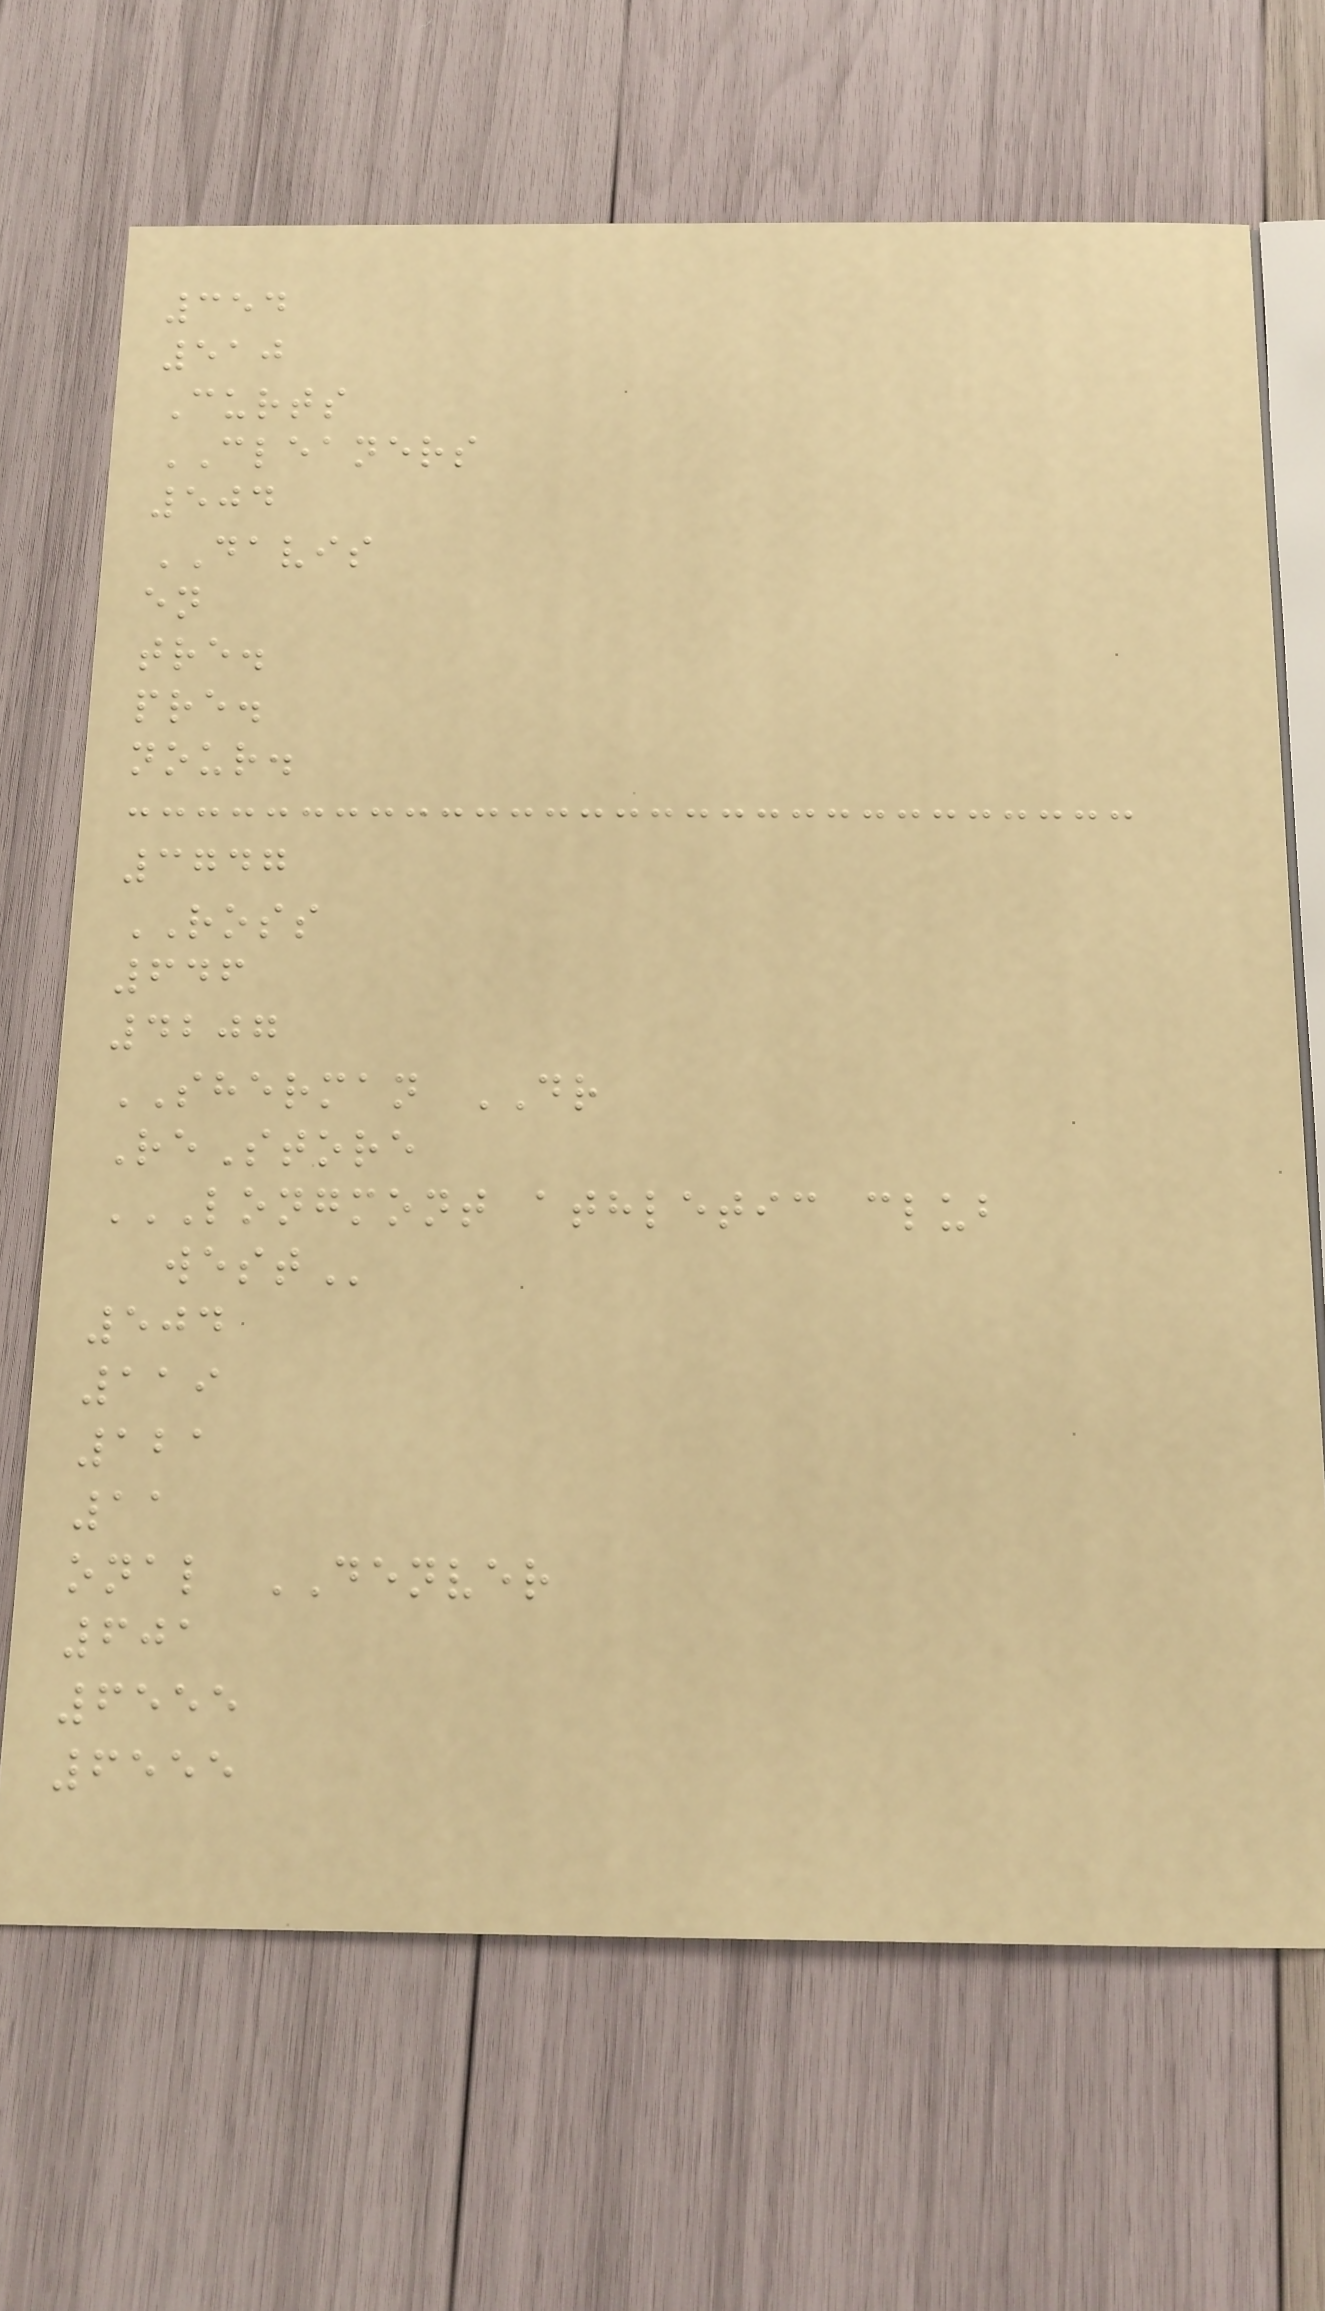354
510
Curts
CLEANERS
504
DAVIS
en
tre.
pre.
nour.
3747
ROSS
646
4207
SHERMAN DR
ReStore
LONGMONT ATHLETIC CLUB
WEST
504
119
121
11
onal DENVER
601
6555
6555
